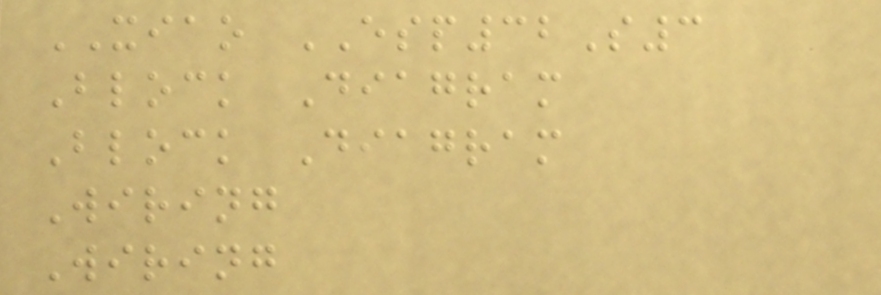XIAO ESP32S3
Block Diagram
Block Diagram
Wiring
Wiring
